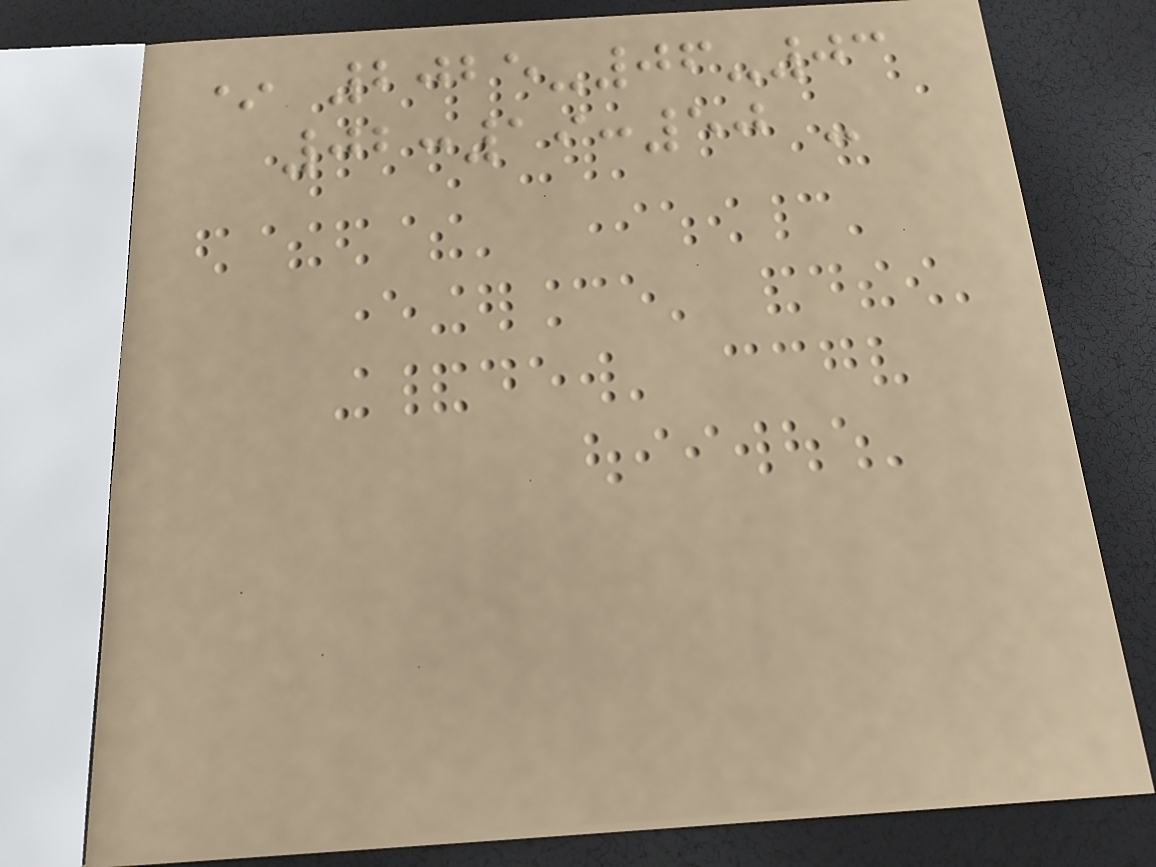* 2025-06-03
02:19:50 -
